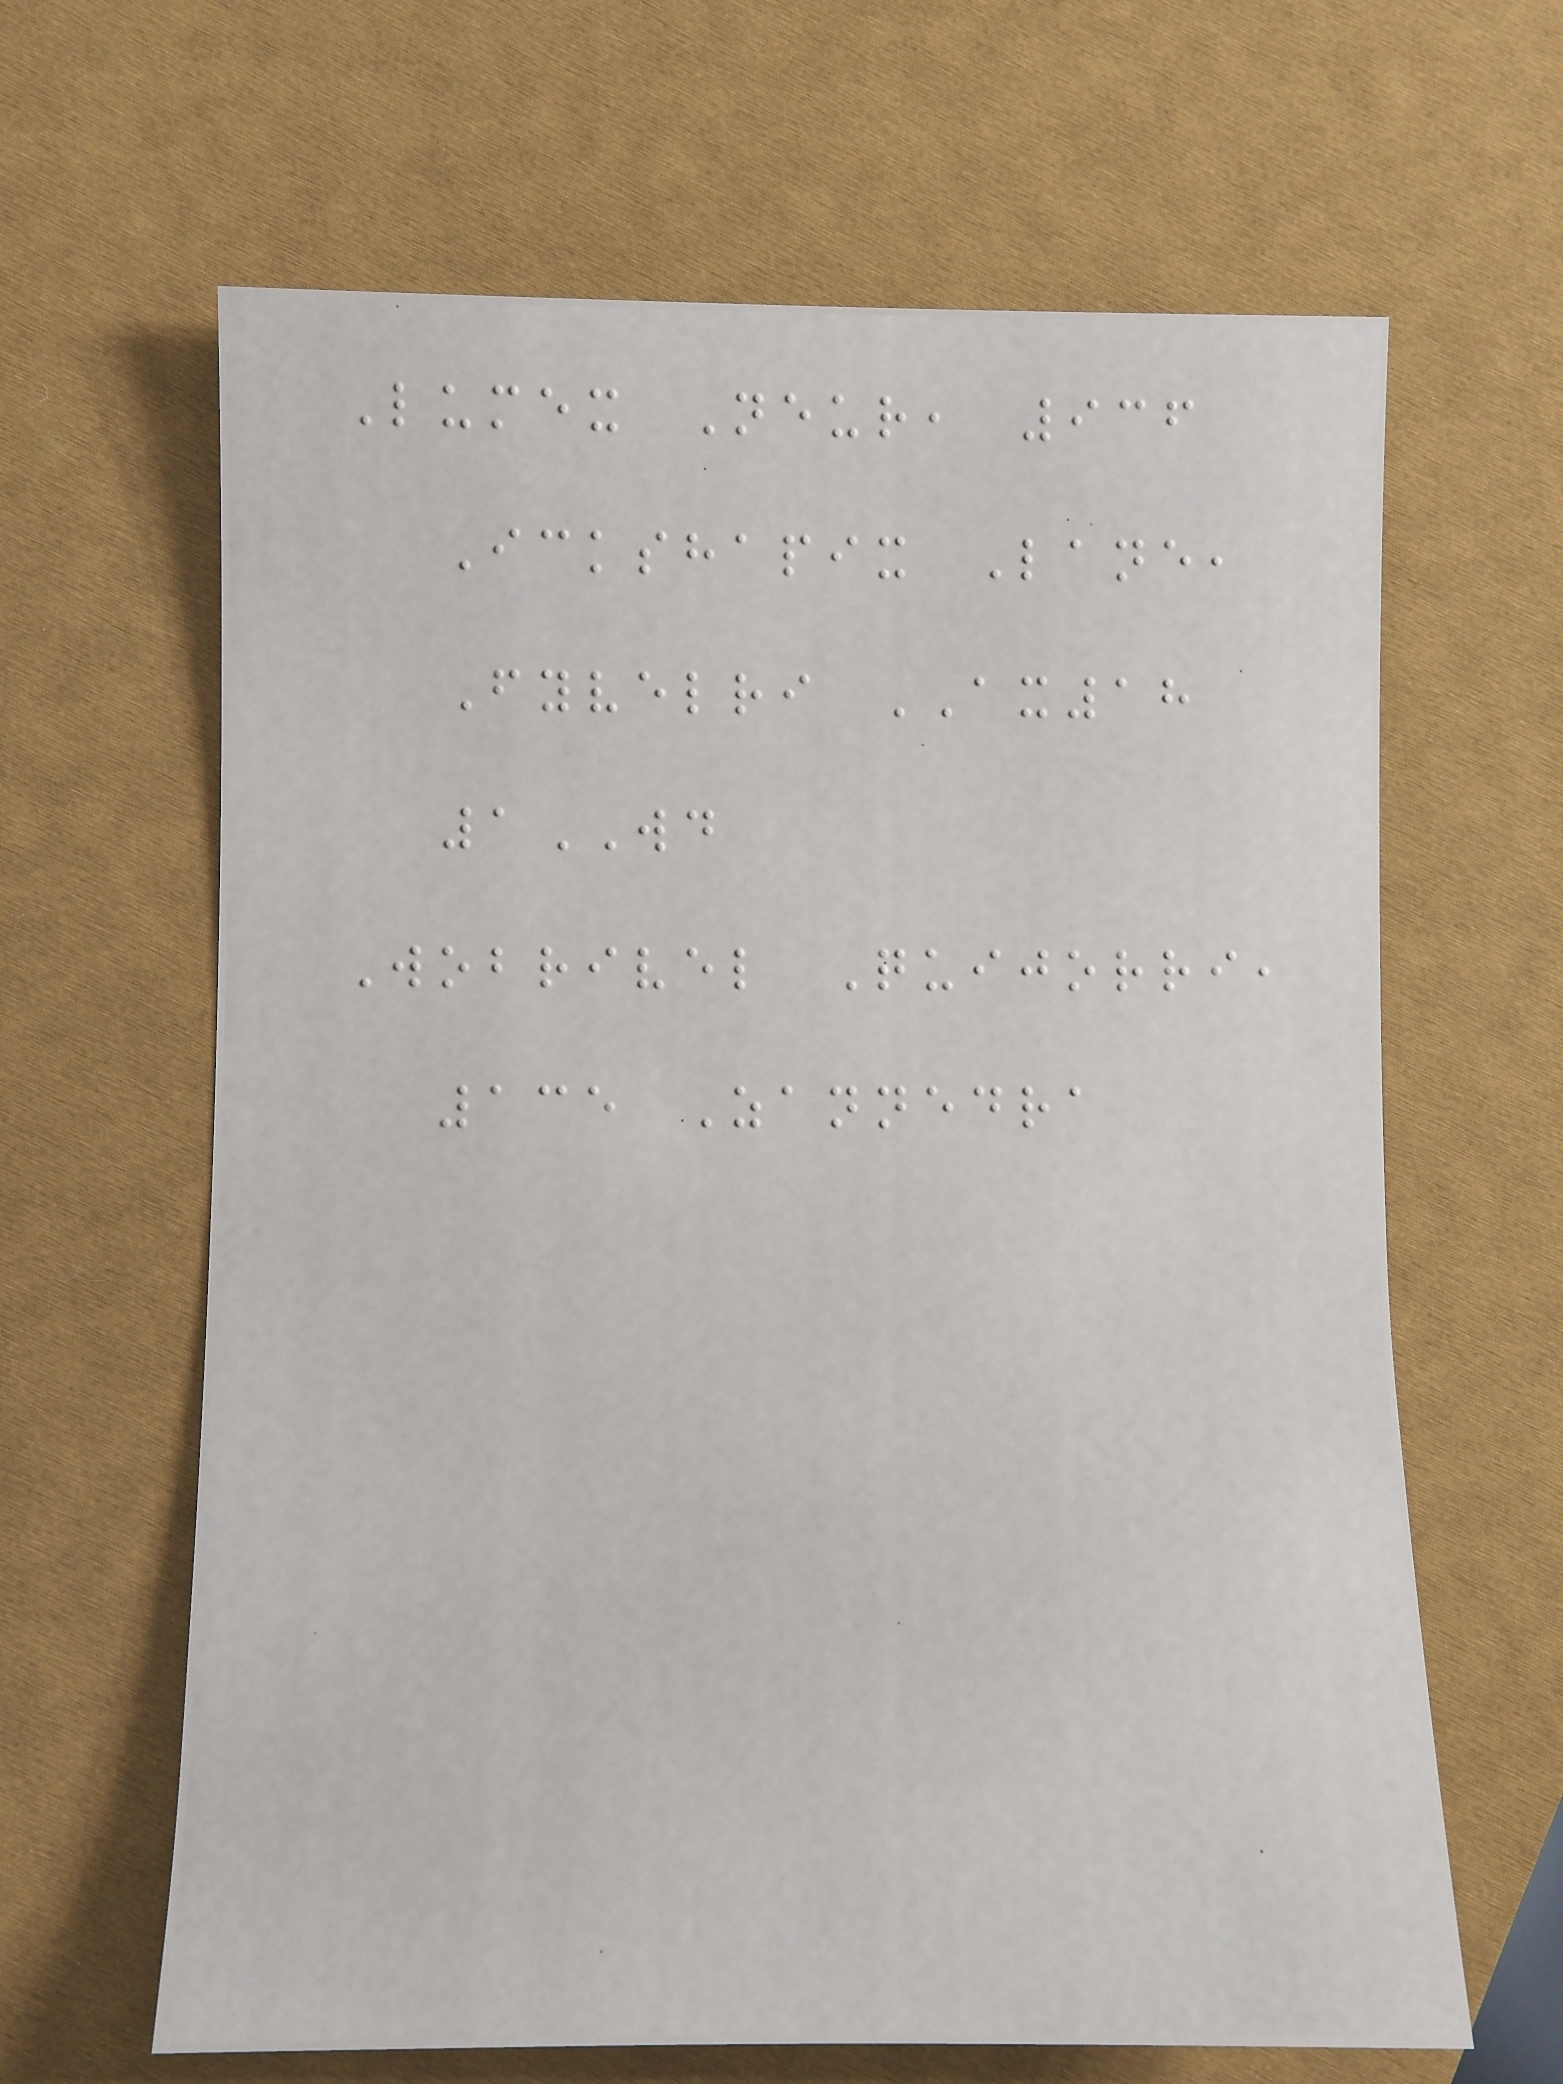Lumex Neur, 936
Ickshapix Lane,
Fyvelri AX18
1WD
Wobrivel Quijorri,
135 Zannedra
